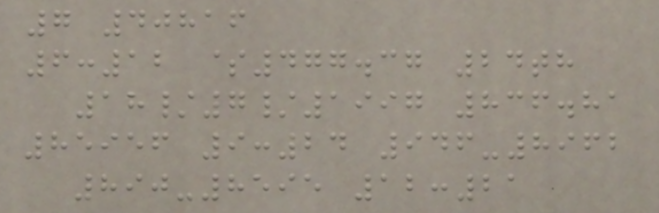7 40816
6:12 $477.37 24th
18/7/1997 836.81
85956 9:24 946-8962
890-8595 12:21
